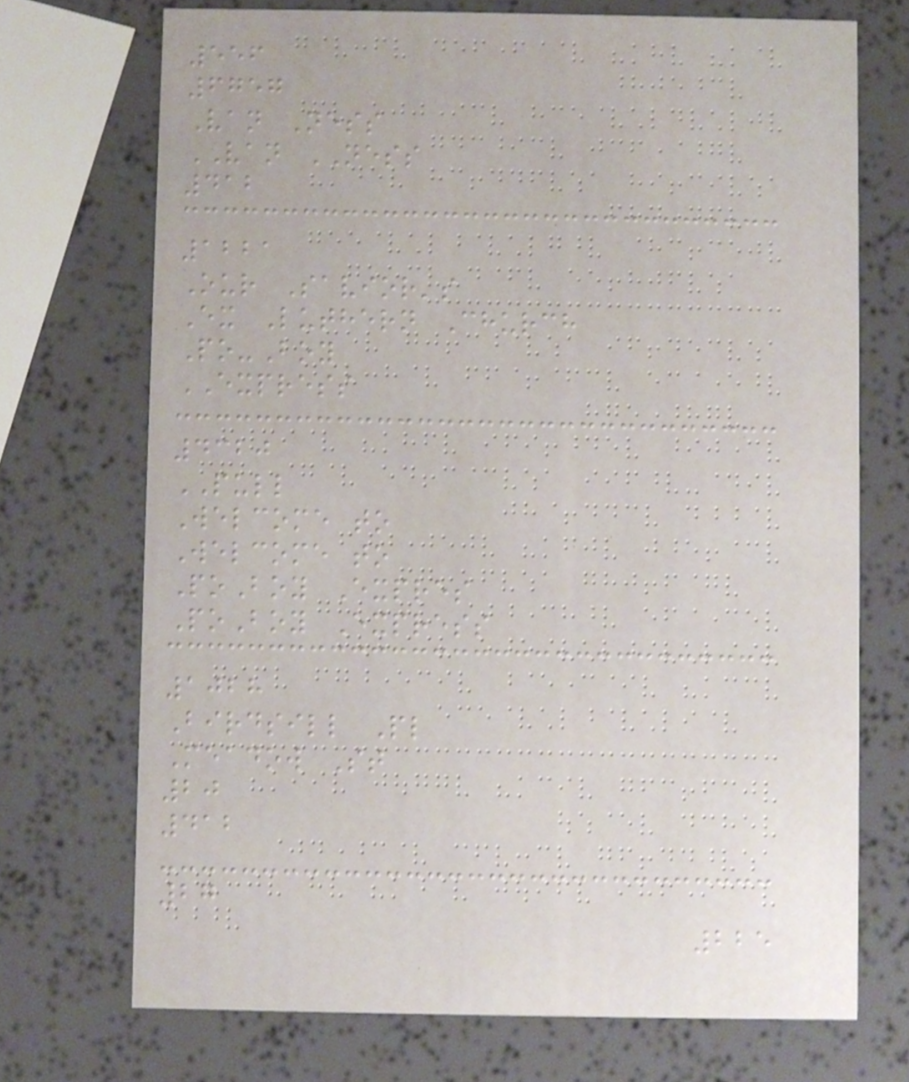556
6757
Van Ness
VAN NESS
412
1221
Our Savior's
Ex Luthern Church
Po-Boy
EXPRESS
4320
PULL
Welcome to
Welcome to
PoBoy Expres
PoBoy Express
1028
Birdsill Pl
Meadow St
20
412
27
225
